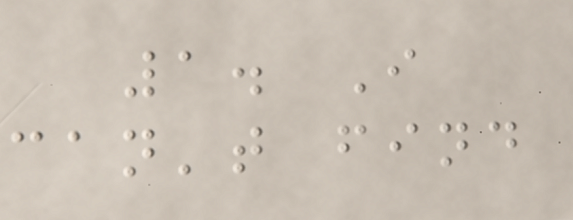1. I
can't find
